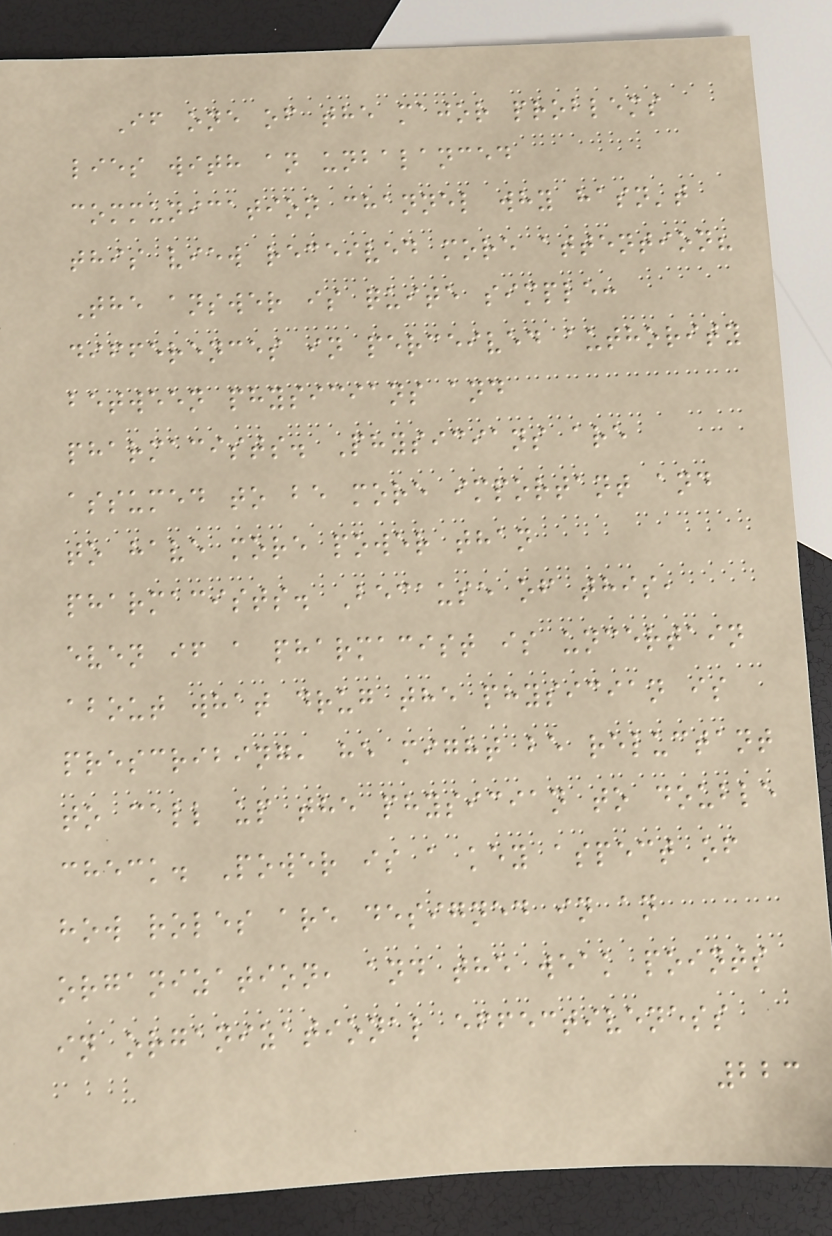If one of the major problems
lies with an unbalanced
communication channel why hasn't
this view received more attention?
The answer is quite simple:
differences in perceived authority
between physicians and
pharmacists. Physicians are
assumed to be more important and
to have more power than
pharmacists. Because of this,
even if a pharmacist is uncertain
about what drug the physician is
prescribing, he might be reluctant
to call up the physician to double
check. Power is a key aspect of
how roles are designed in an
organization, and the weak points
in organizational effectiveness
223
